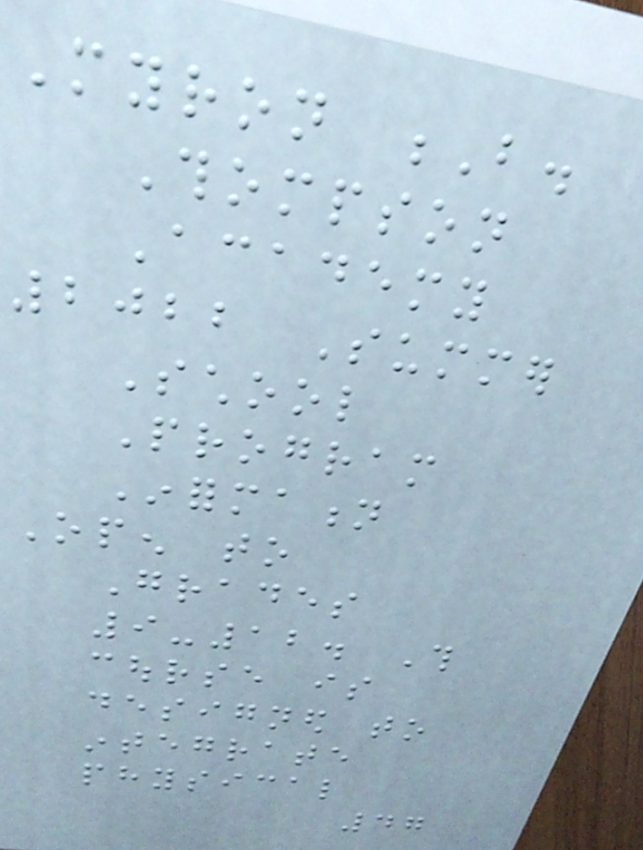Myron B.
Thompson
Academy
2022 Summer
School
Program
Information
Open to
Grades
9-12. This
course is
designed to
integrate
physical
47
